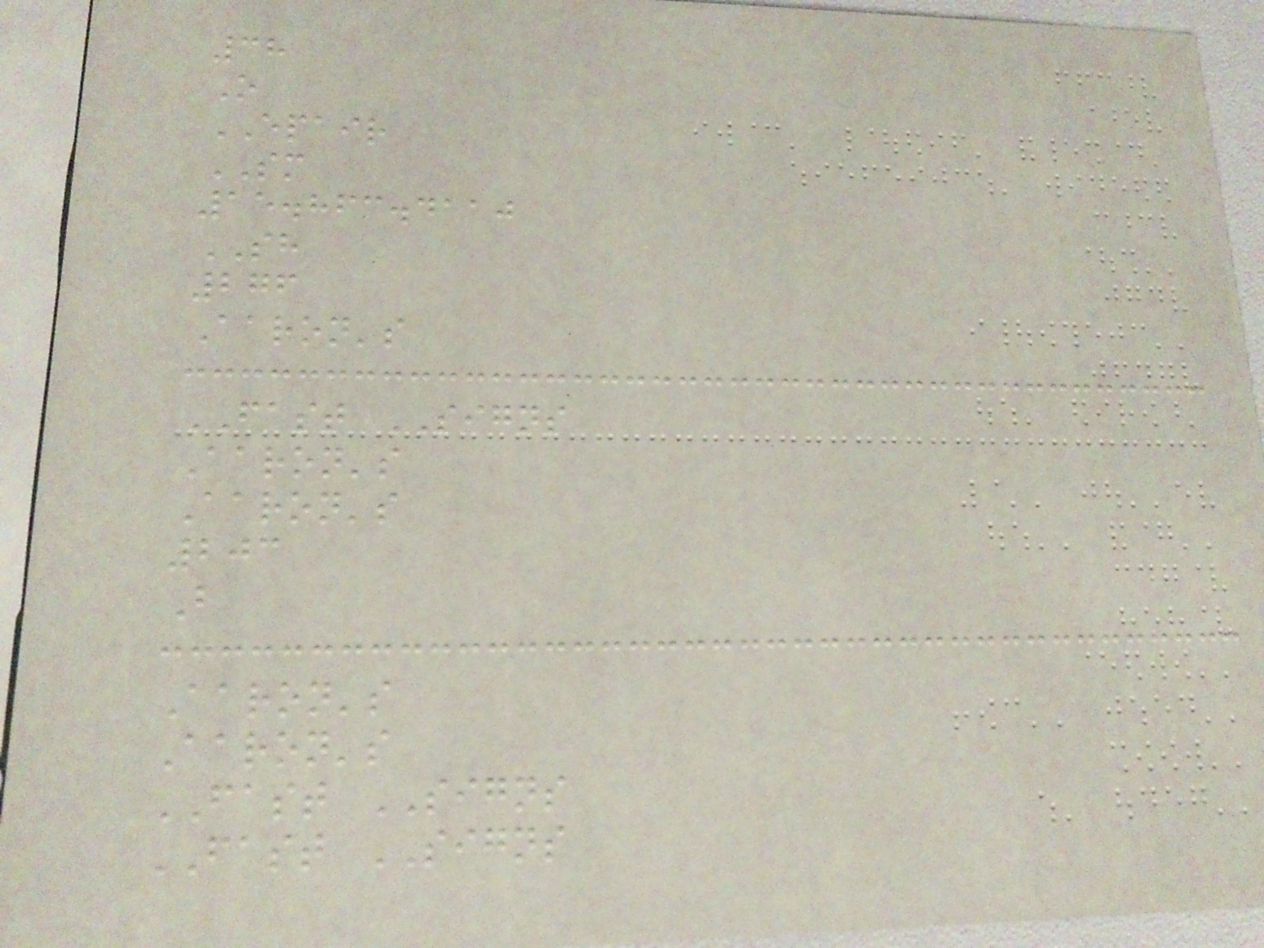38
O
EPAIR
SM
15.863.4110
SH
276
Aaron's
FAST SIGNS
Aaron's
Aaron's
203
B
Aaron's
Aaron's
FAST SIGNS
FAST SIGNS
